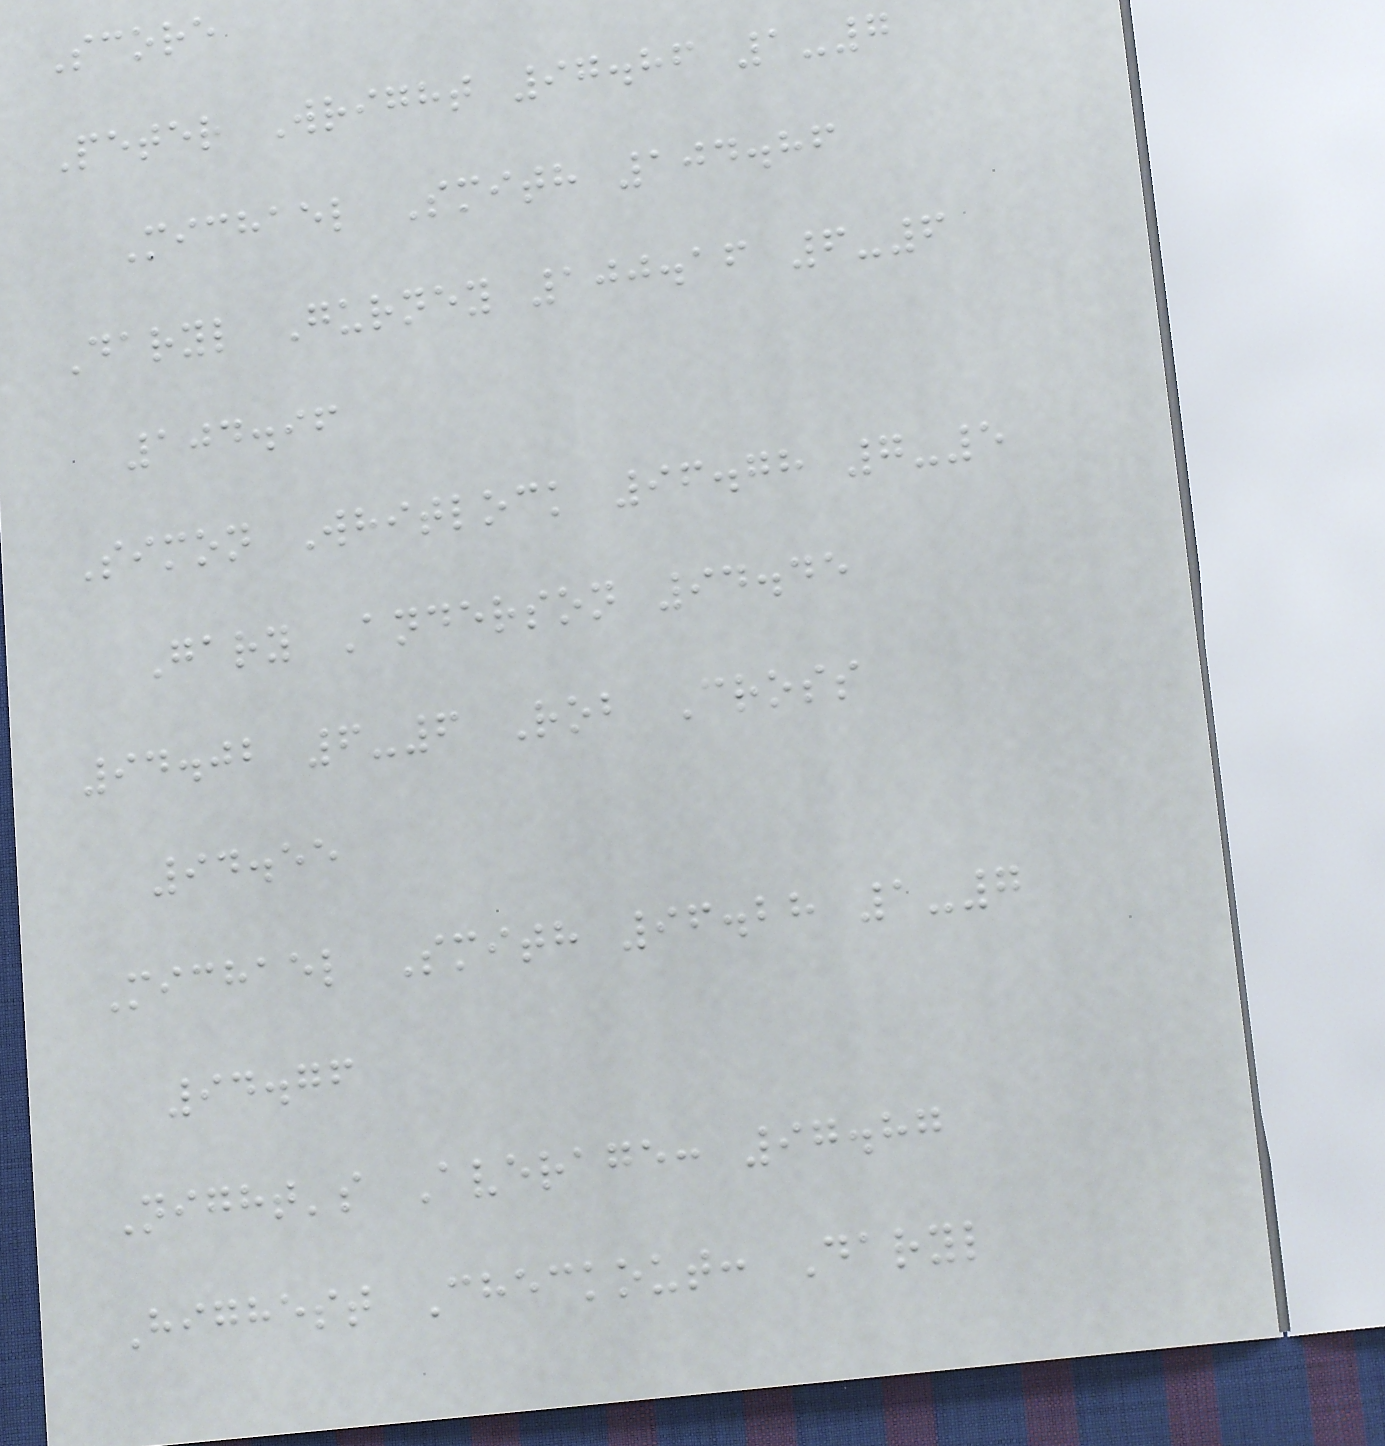Score
Peter Wright 97.86 1-7
Michael Smith 104.86
Daryl Gurney 100.16 6-6
104.96
Simon Whitlock 96.78 7-5
Gary Anderson 94.45
94.02 6-6 Rob Cross
94.55
Michael Smith 96.28 1-7
94.76
Night's Average: 97.87
Highest Checkout: Daryl
